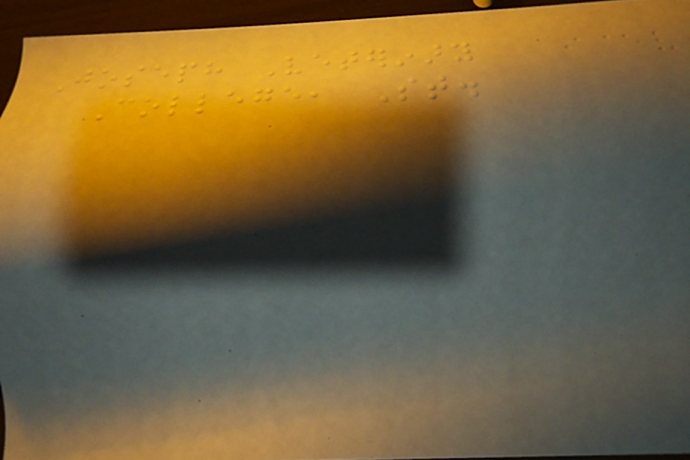Joseph Veterinary
College, St.
